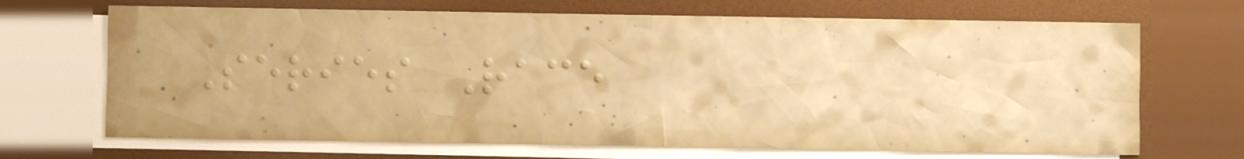Series Race
